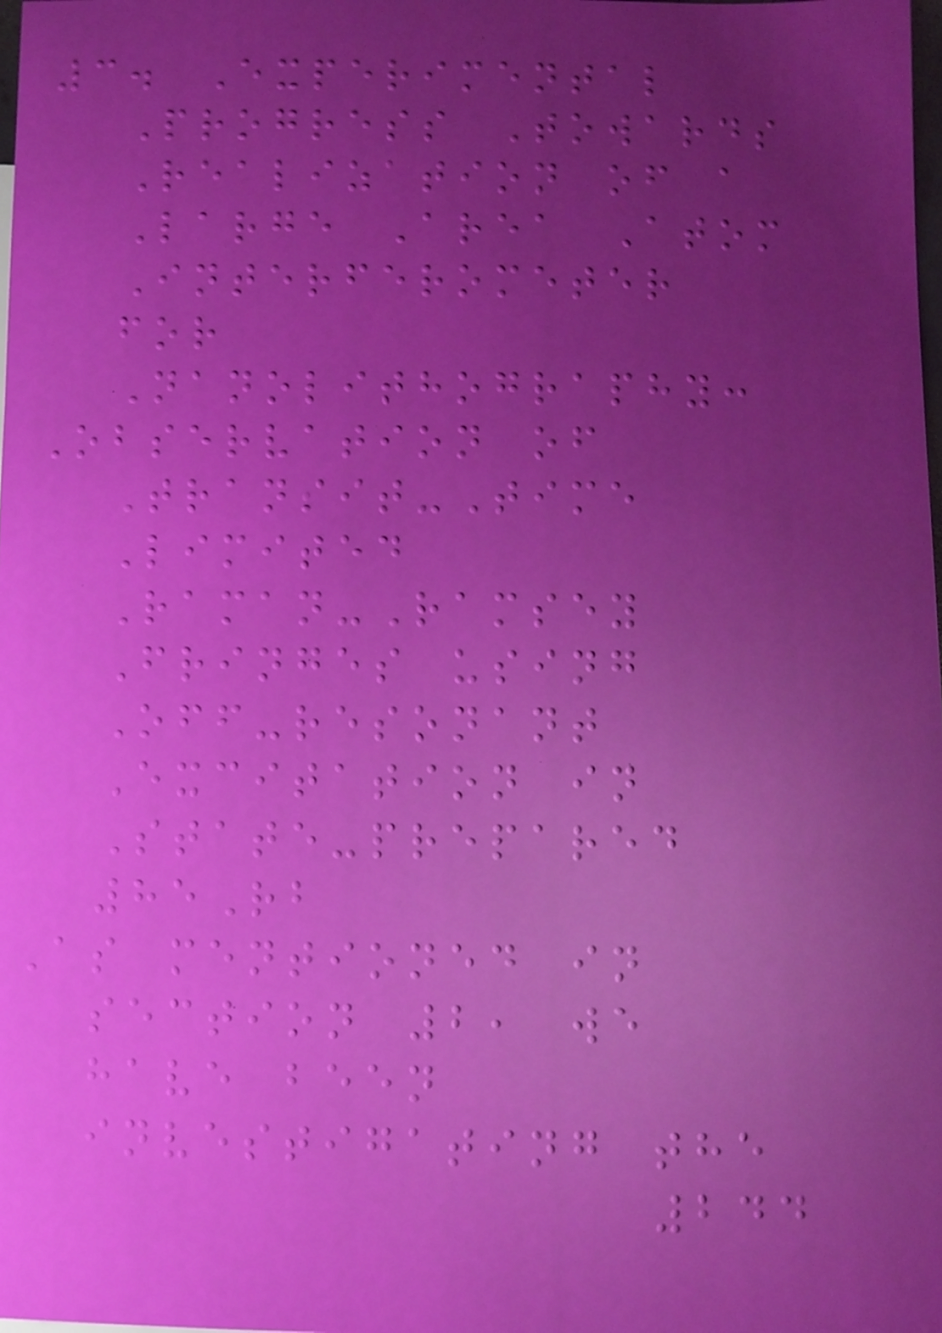3. Experimental
Progress Towards
Realization of a
Large Area Atom
Interferometer
for
Nanolithography:
Observation of
Transit-Time
Limited
Raman-Ramsey
Fringes using
Off-resonant
Excitation in
State-prepared
85Rb
As mentioned in
section 2, we
have been
investigating the
244
